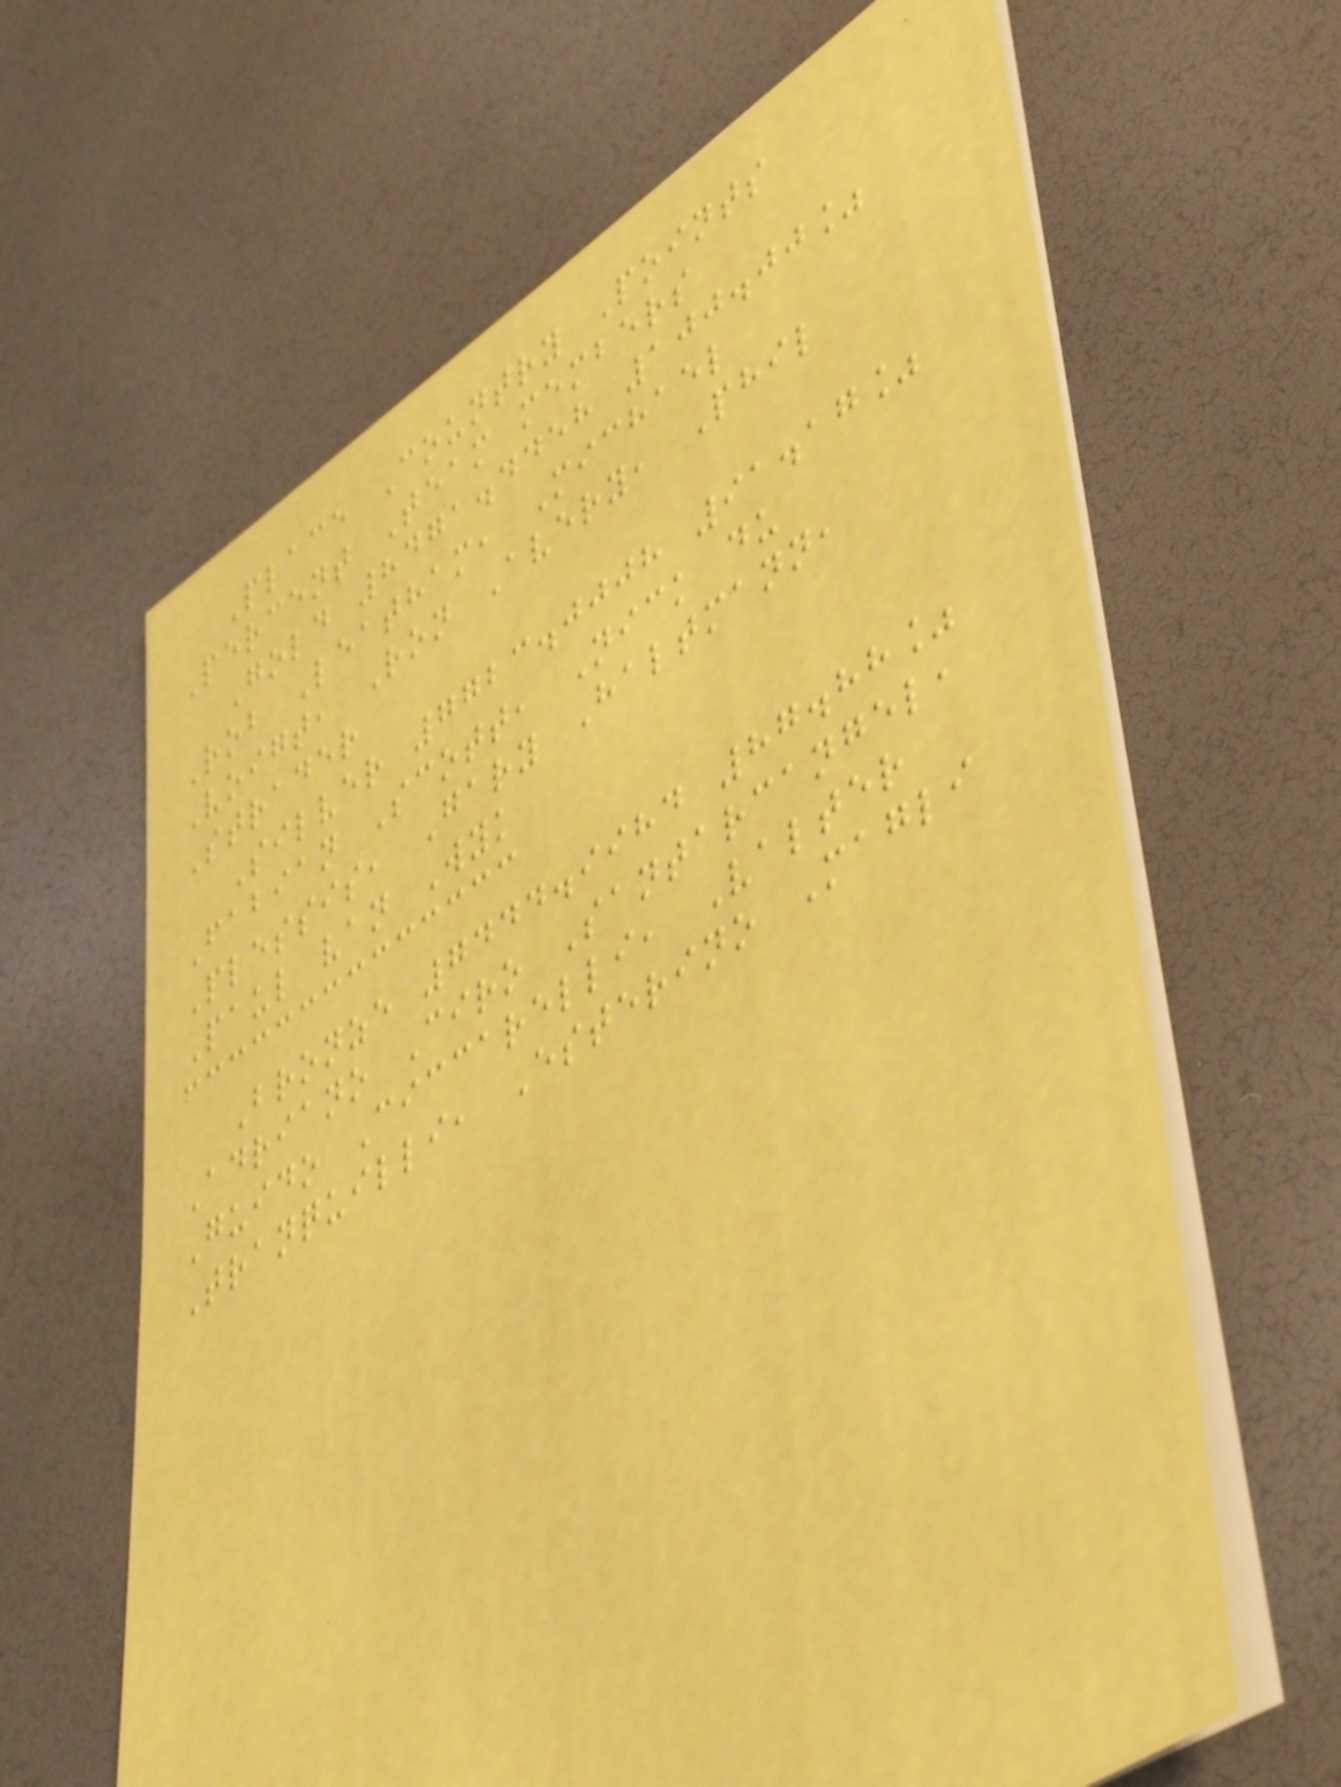Place Country Points
Percent Team members
Gold 8471.4458 100.00%
Rob Leatham, Michael
Voigt, Ron Avery, Phil
Strader
Silver 7723.0008 91.17%
Fabian Scott, Nick du
Plessis, Gary Haltmann,
Paul van Wyk
Bronze 7444.9984 87.88%
Adriano Ciro Santarcangel,
Guido Ciccarelli, Valter
Tranquilli, Esterino Magli
